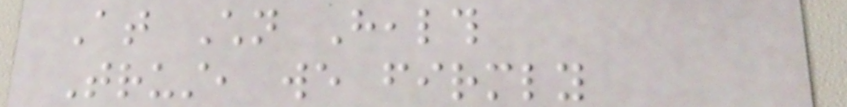At Children Health
Trust, we firmly
